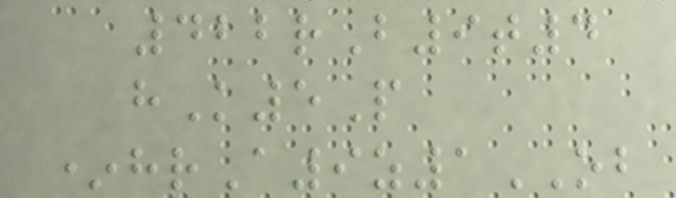422rB9t4
hK5P
*hrA9z1OB
